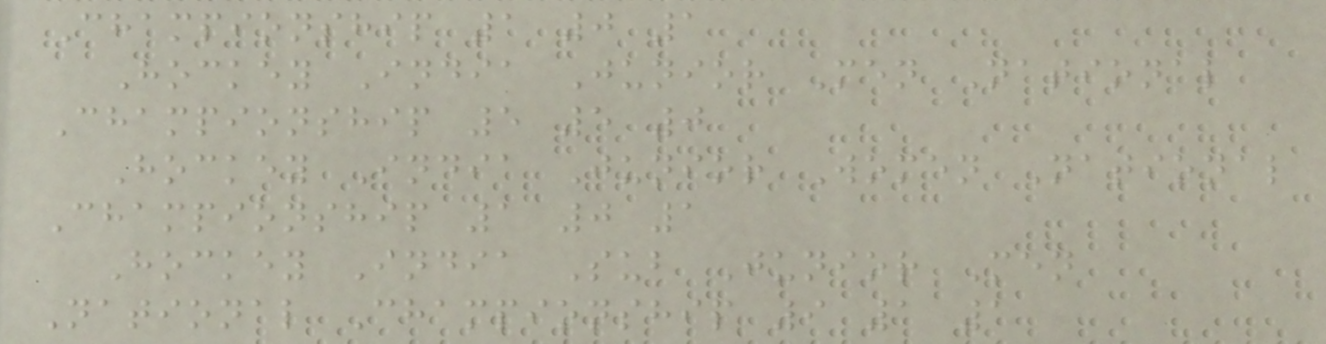Championship 1 0 1
Hockey India Junior Men National
Championship 5 5 0
Hockey India Junior Women National
Championship 1 0 1
Hockey India Sub Junior Men
National Championship 9 1 1
